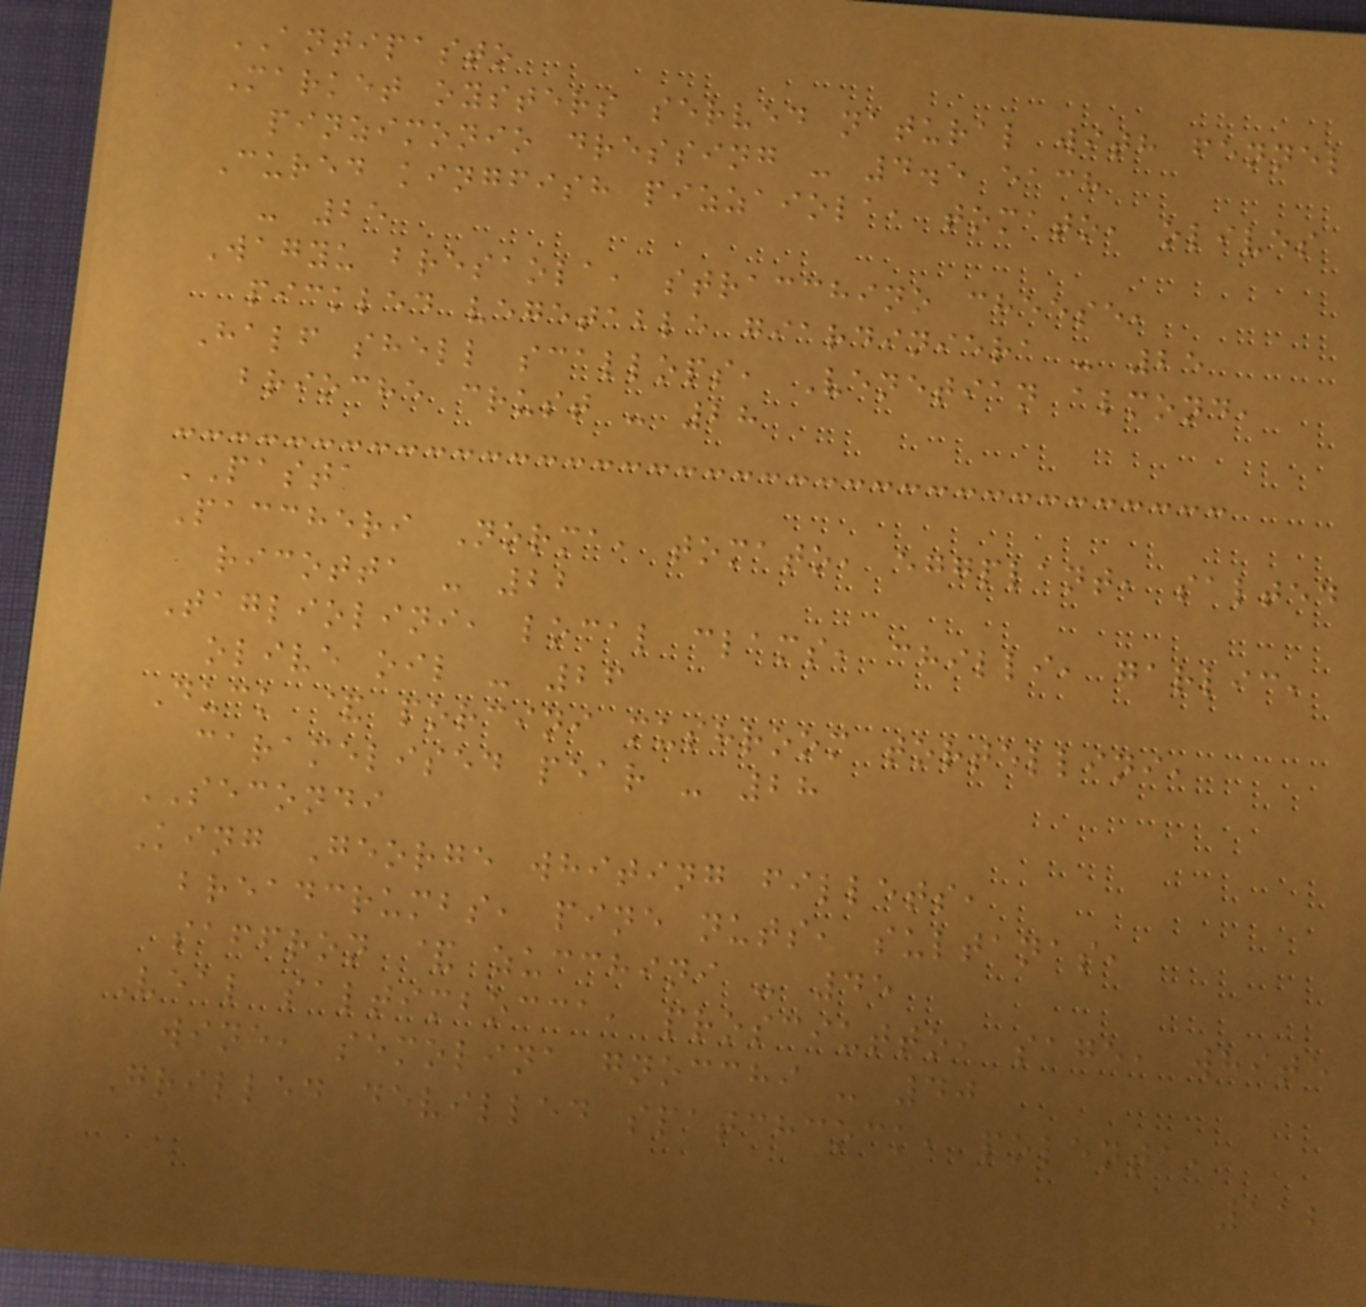ANTIPASTO
Market oysters served natural with fennel
pinzimonio dressing - 4.5 each
Cured kingfish pizzaiola, tomato, olives
- 25
Wagyu bresaola, stracchino cheese,
pickled vegetable giardiniera - 25
Half shell scallops, Venetian almond,
brioche crust - 28
PASTA
Paccheri Norma, tomato, eggplant, salted
ricotta - 22
Tagliolini, local clams, chilli, garlic,
olive oil - 26
Duck & porcini mushroom tortellini,
caramelised pear - 28
SECONDI
King George whiting fillets,
breadcrumbs, pine nuts, sultanas,
saffron & zucchini - 45
Veal saltimbocca, prosciutto, sage, white
wine, semolina gnocchi - 40
Grilled devilled spatchcock, polenta,
112
